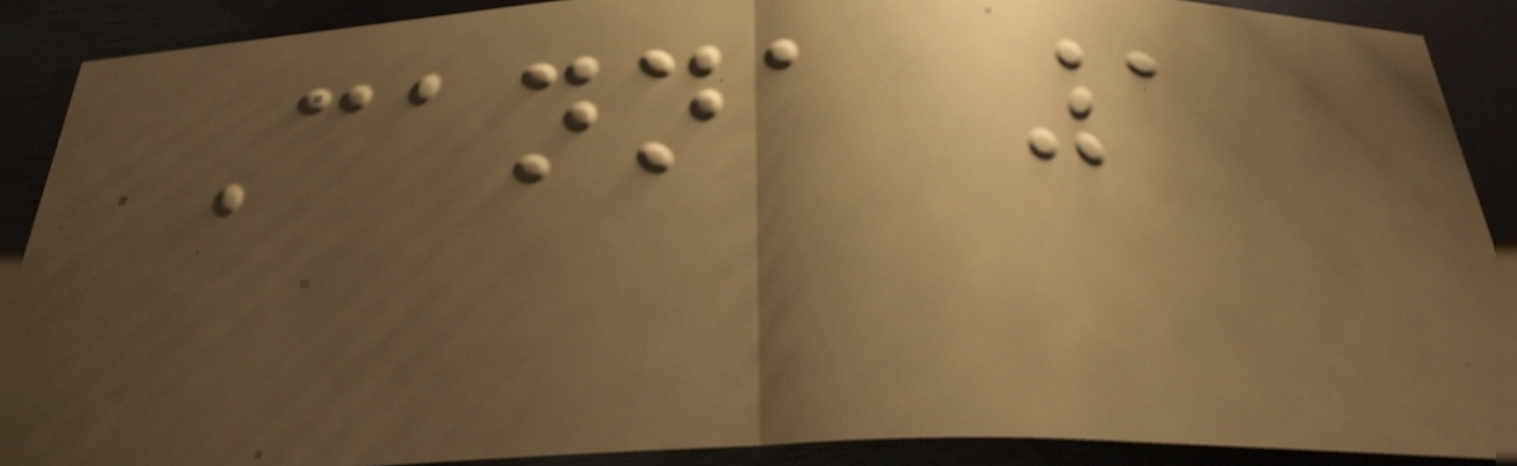Canna 1
